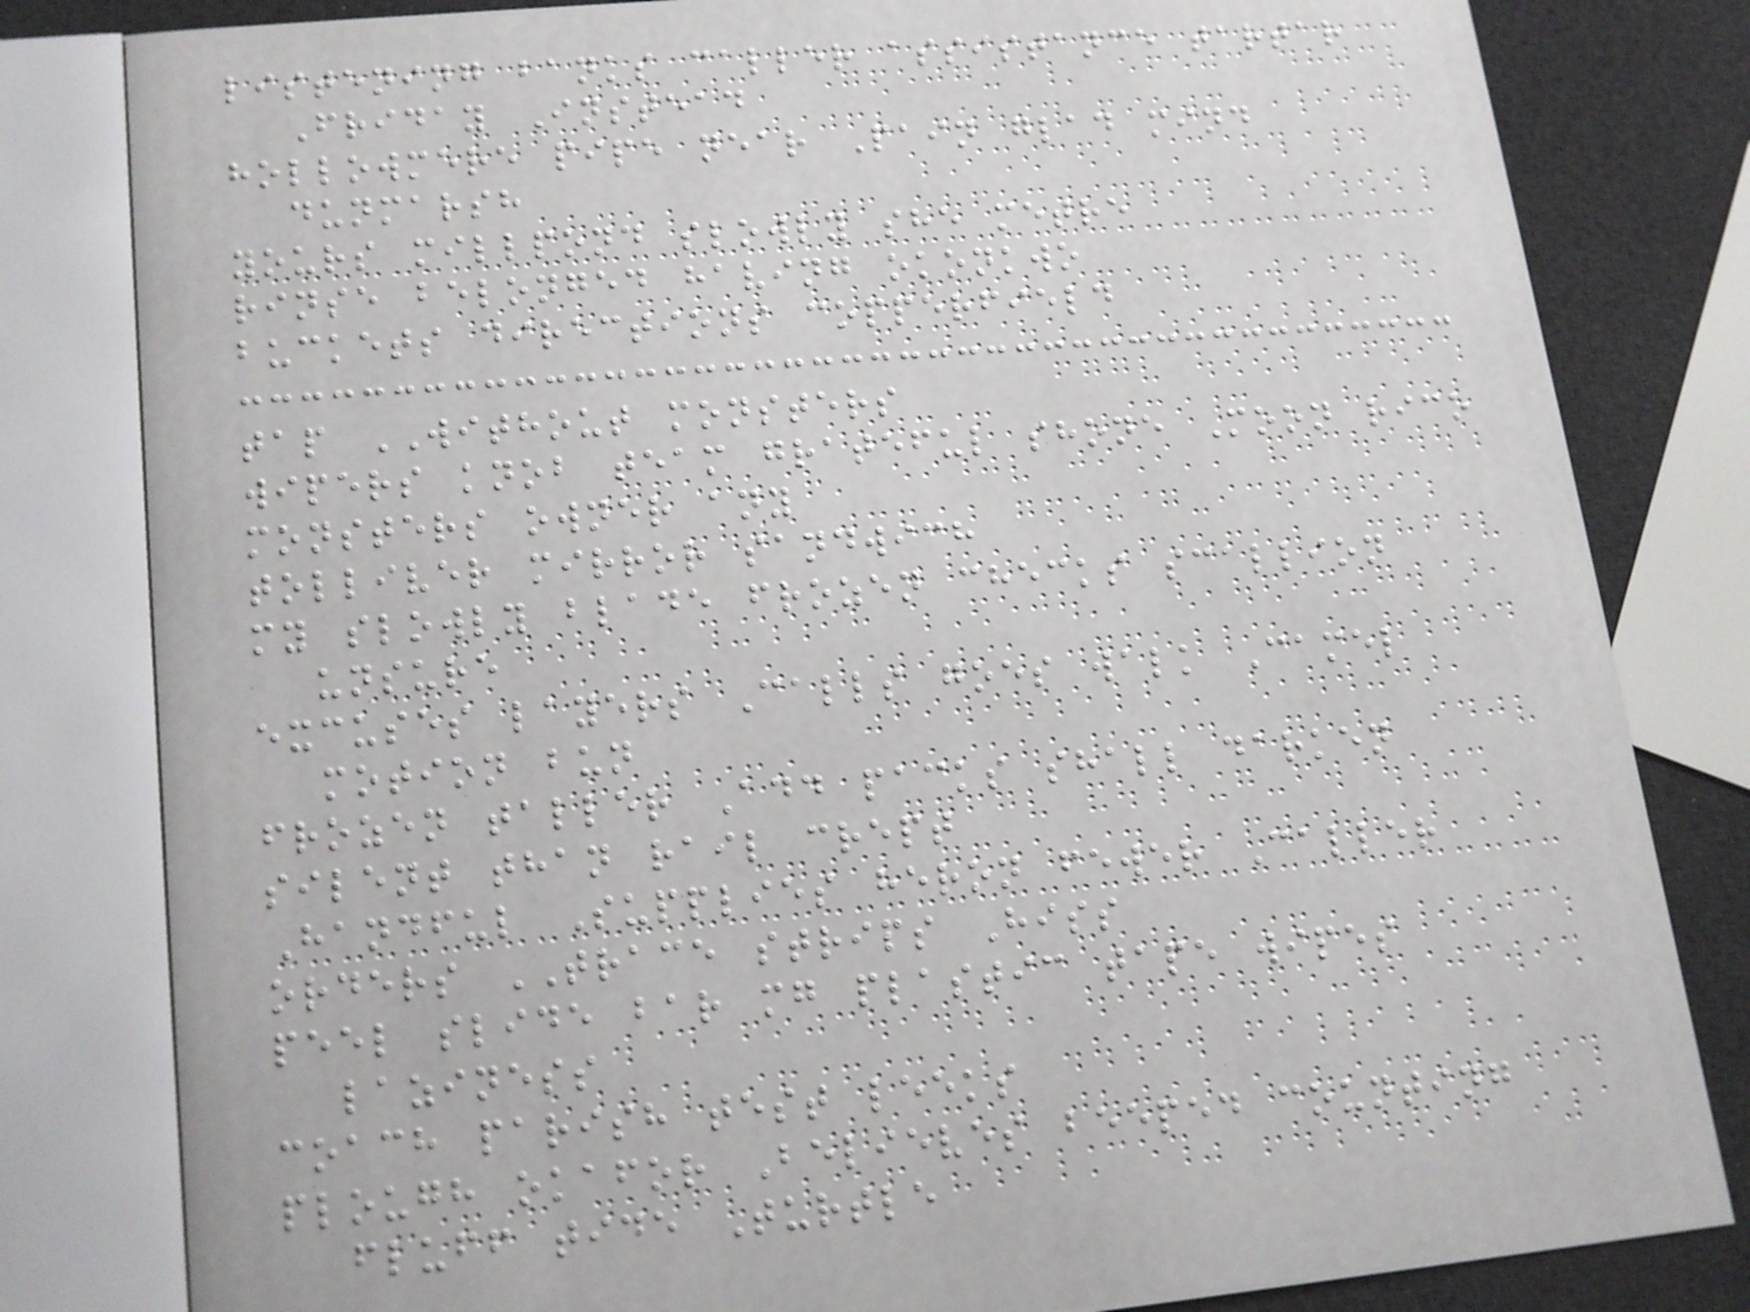listening banks caller assistance tartar
Friday Instead
hollowmere pipe near Pain glad mind
dunmarsh
yours millpond slowly she metre
rinse belonged having okonkwo
buckets directions copperfield
tap WITHOUT monsters
wipers knob team grateful shone Moon rico
monsters owner any
tolliver mirror sandwich
my slowly blade frozen checks scallion
unsure
excuses layers Calls goes walk Camel
motion bun
frozen taller Add packs shall darken
silent than rail crept
Handful Supplies heron fewer Caller
orders TRACE strips Hiss
peel slide bar mg plastic tape wipes
laziness
coach parish test leeks
plough okafor Believes beeped counting
fluff tide Turtle
